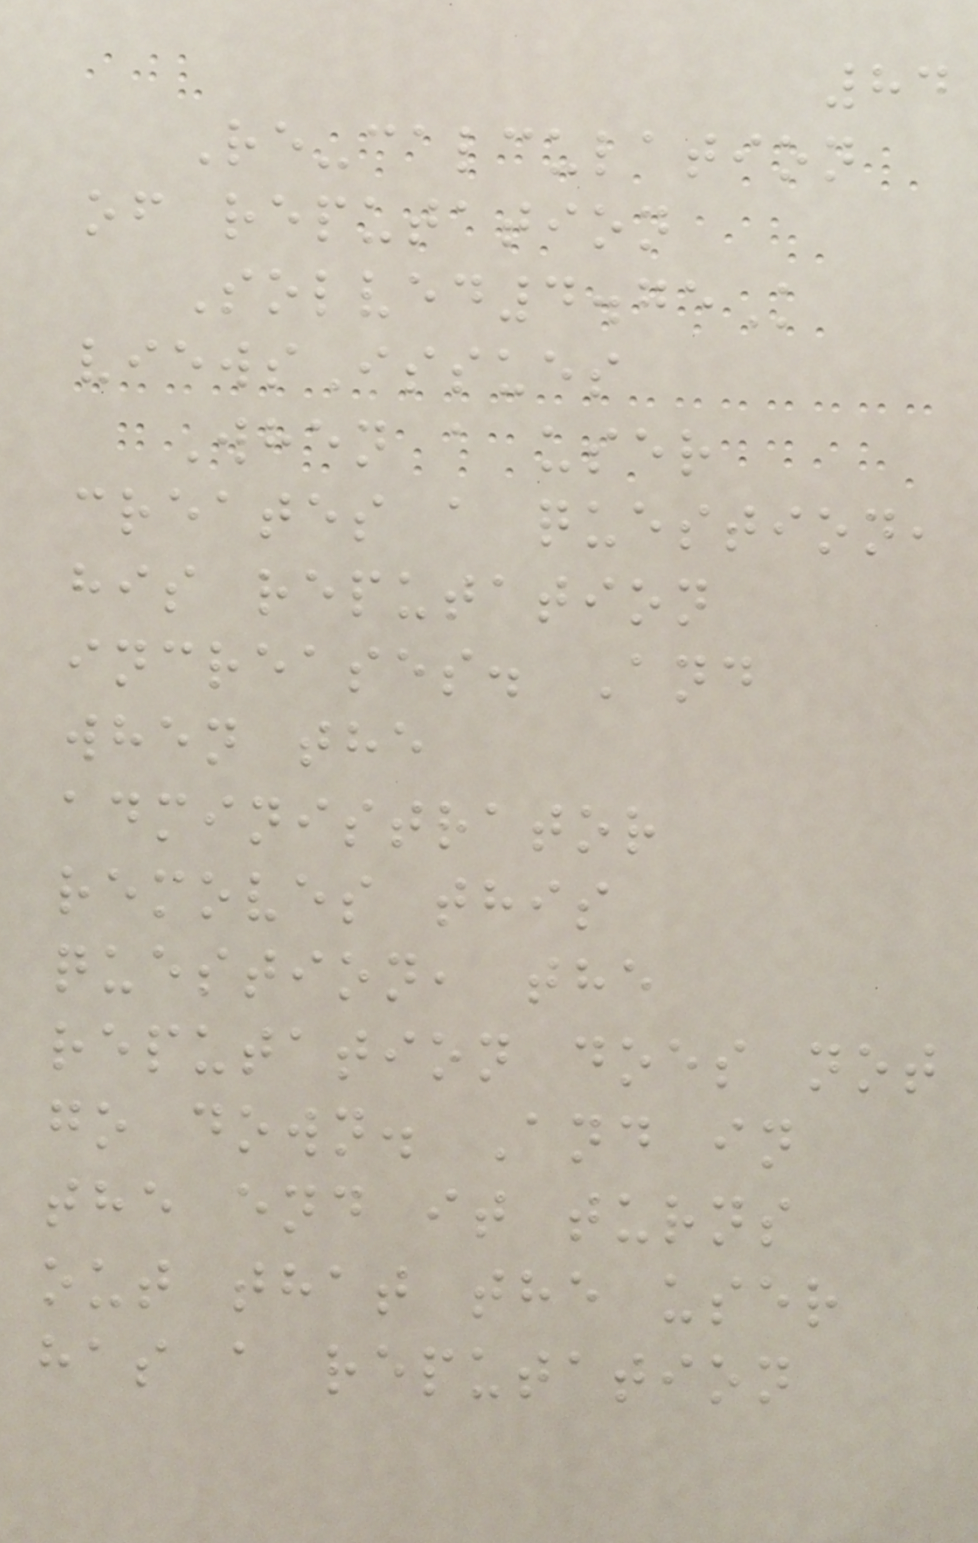84
Re-calculation
of reputation
Solved4.75K
viewsIssues
When a user
creates a question,
his reputation
increases. And
when the
administrator
removes this
question, the
reputation does not
go down. And in
the end it turns
out that the user
has a reputation
